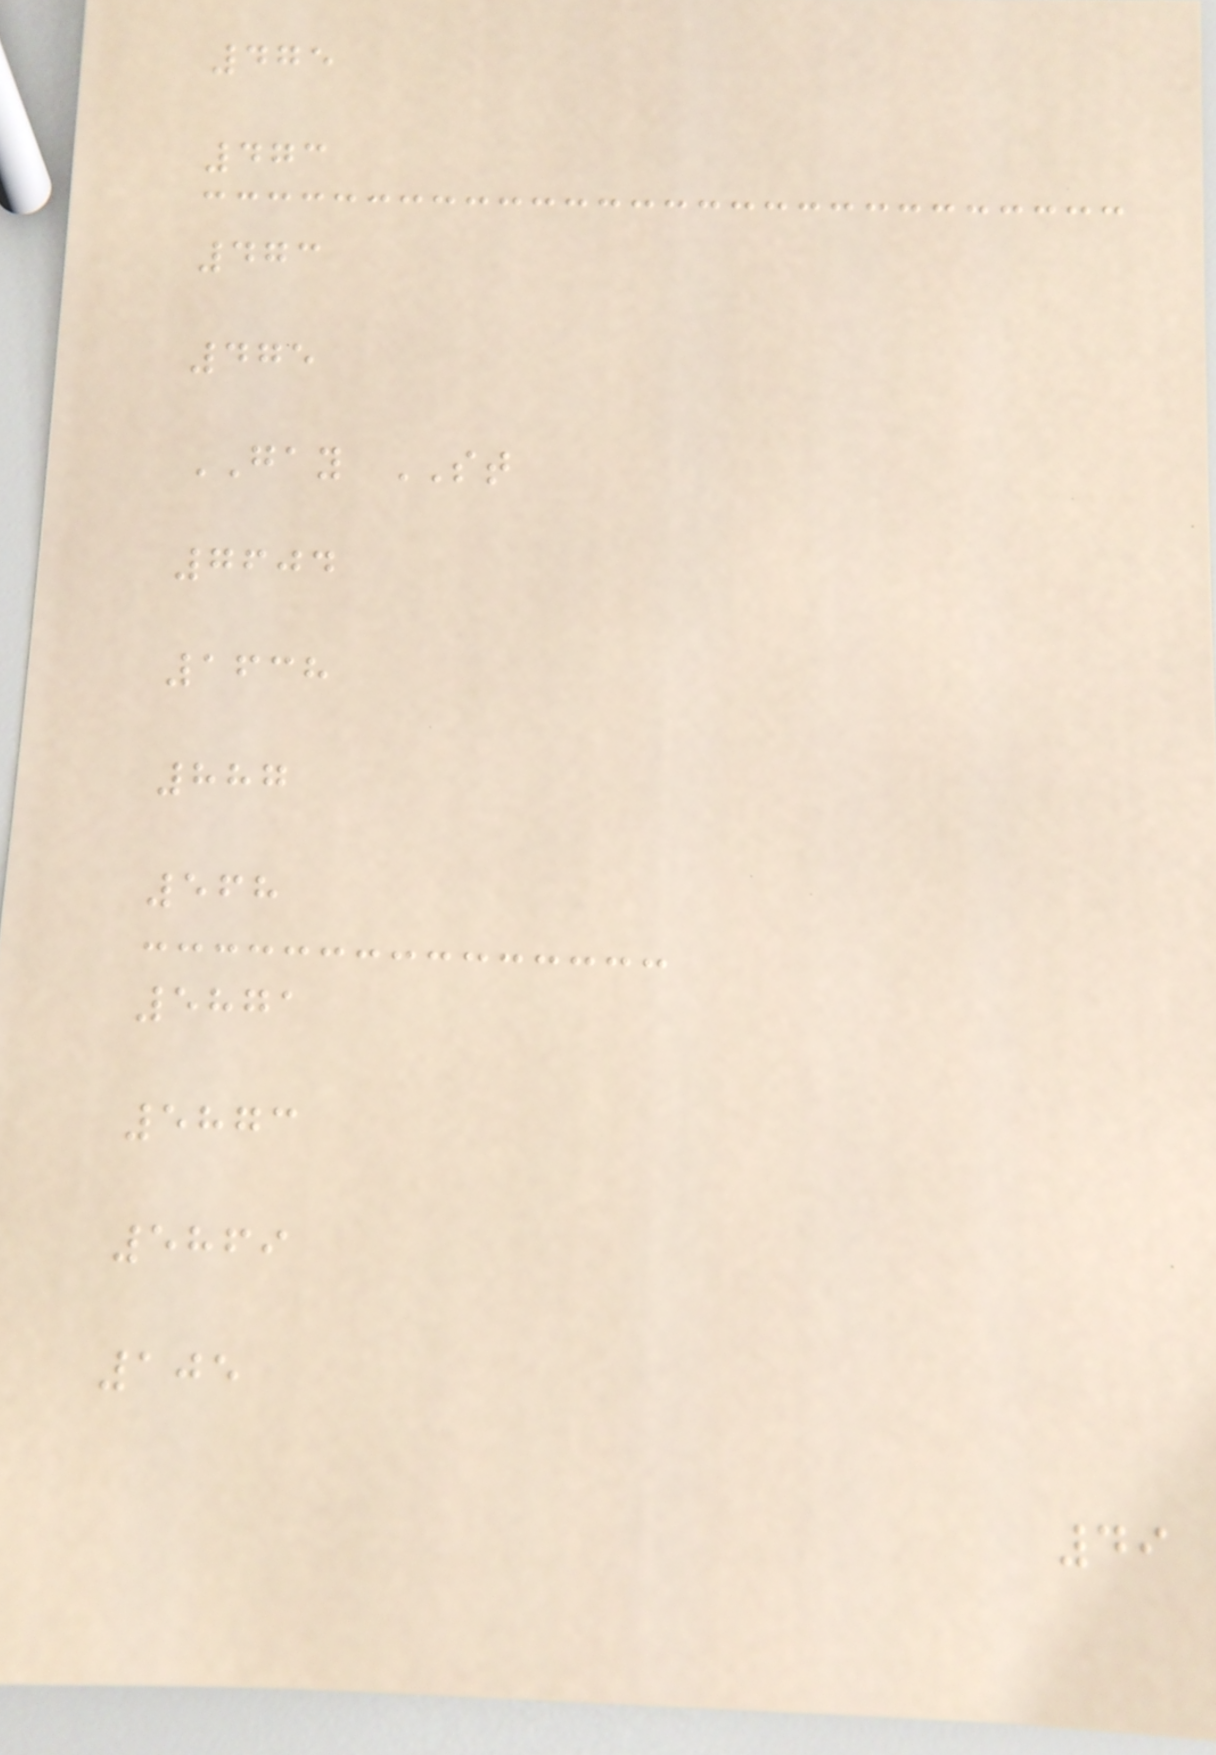475
473
473
475
GAY ST
7604
1638
887
568
5871
5873
5869
105
49
